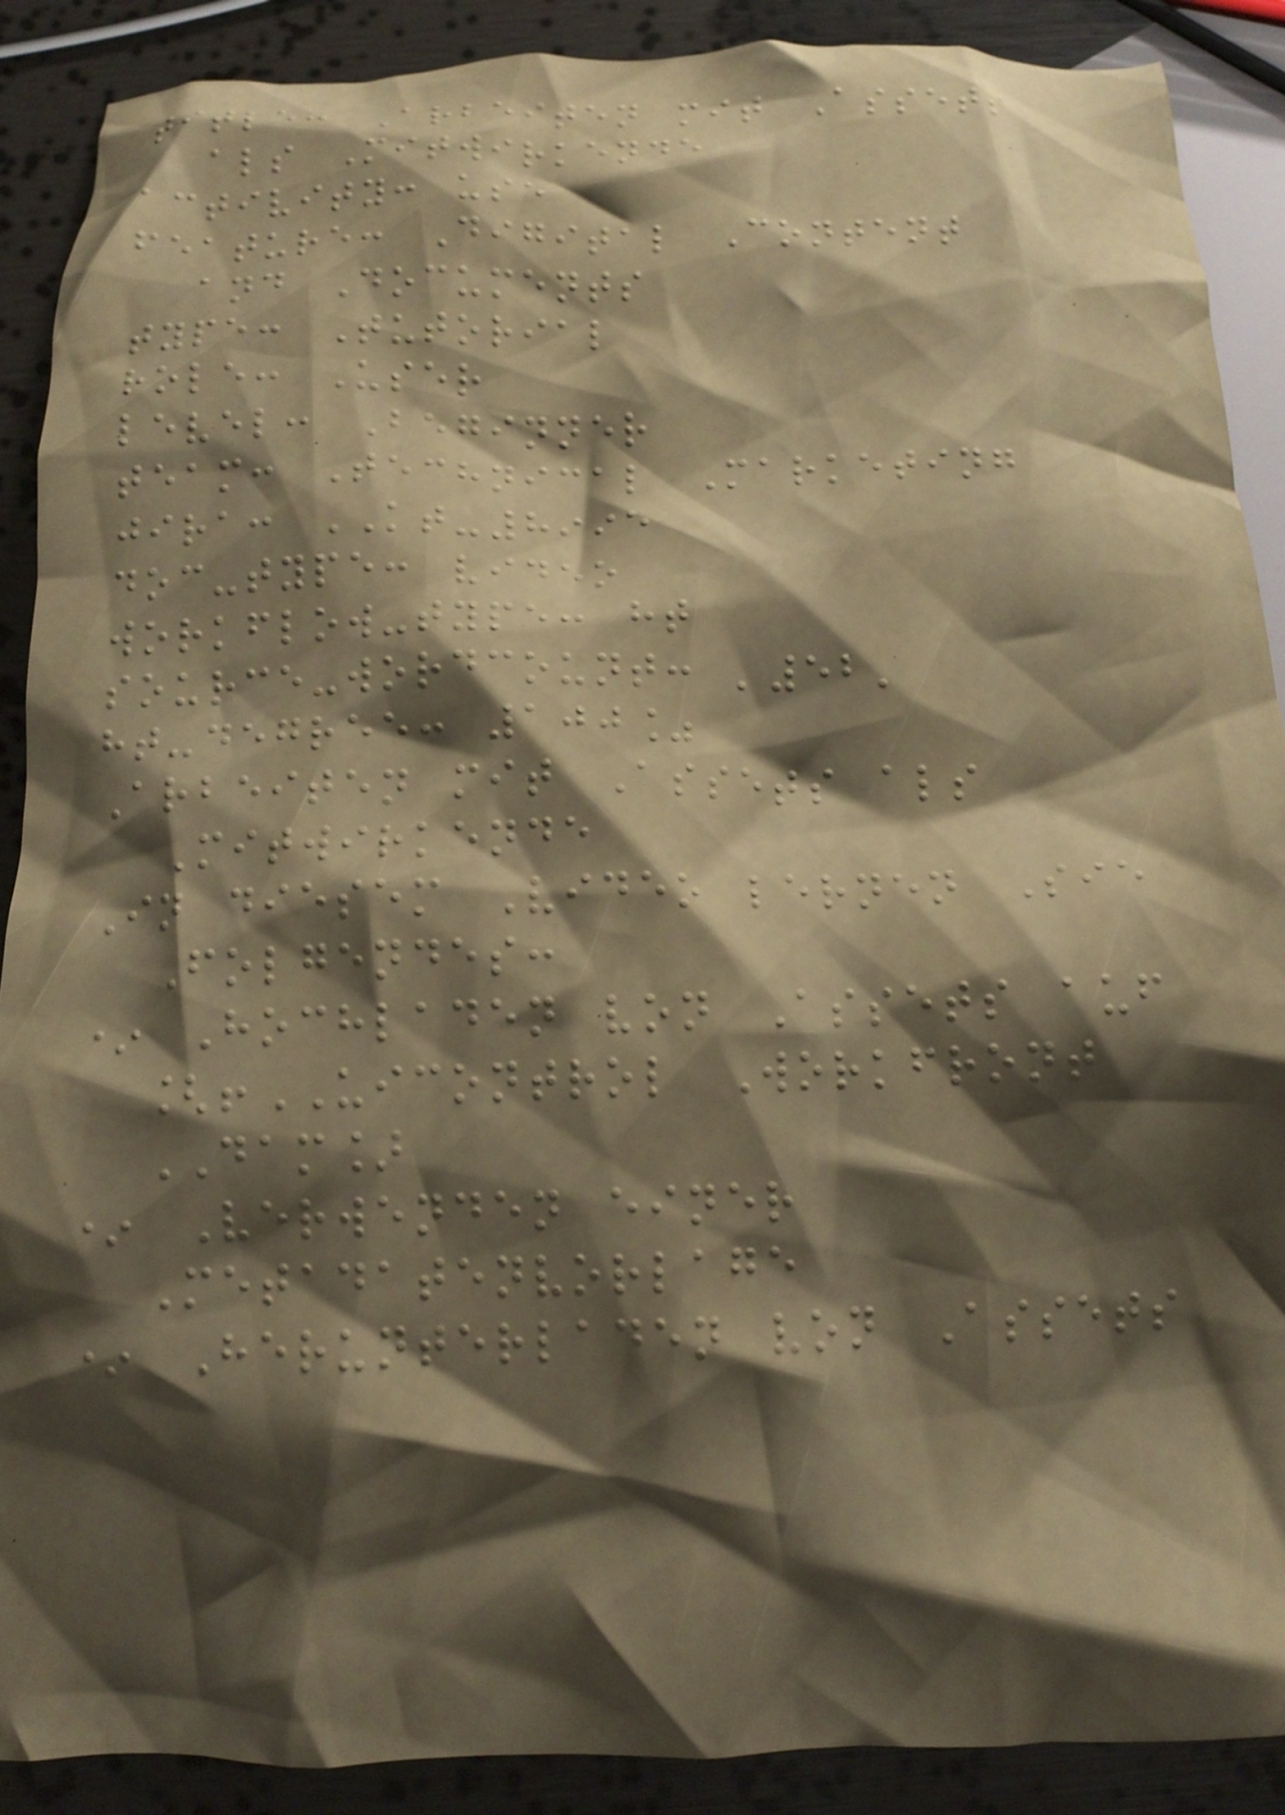title: Arbeiten mit Assets
als Mitwirkende
activity: use
feature: Digital Content
and Documents
type: Tutorial
role: User
level: Beginner
team: Technical Marketing
jira: KT-8995
doc-type: video
workflow-type: ht
source-wordcount: '52'
ht-degree: 100%
Arbeiten mit Assets als
Mitwirkende
In diesem Video lernen Sie
Folgendes:
* Hochladen von Assets auf
[!UICONTROL Workfront
DAM]
* Verwenden einer
Metadatenvorlage
* Herunterladen von Assets
